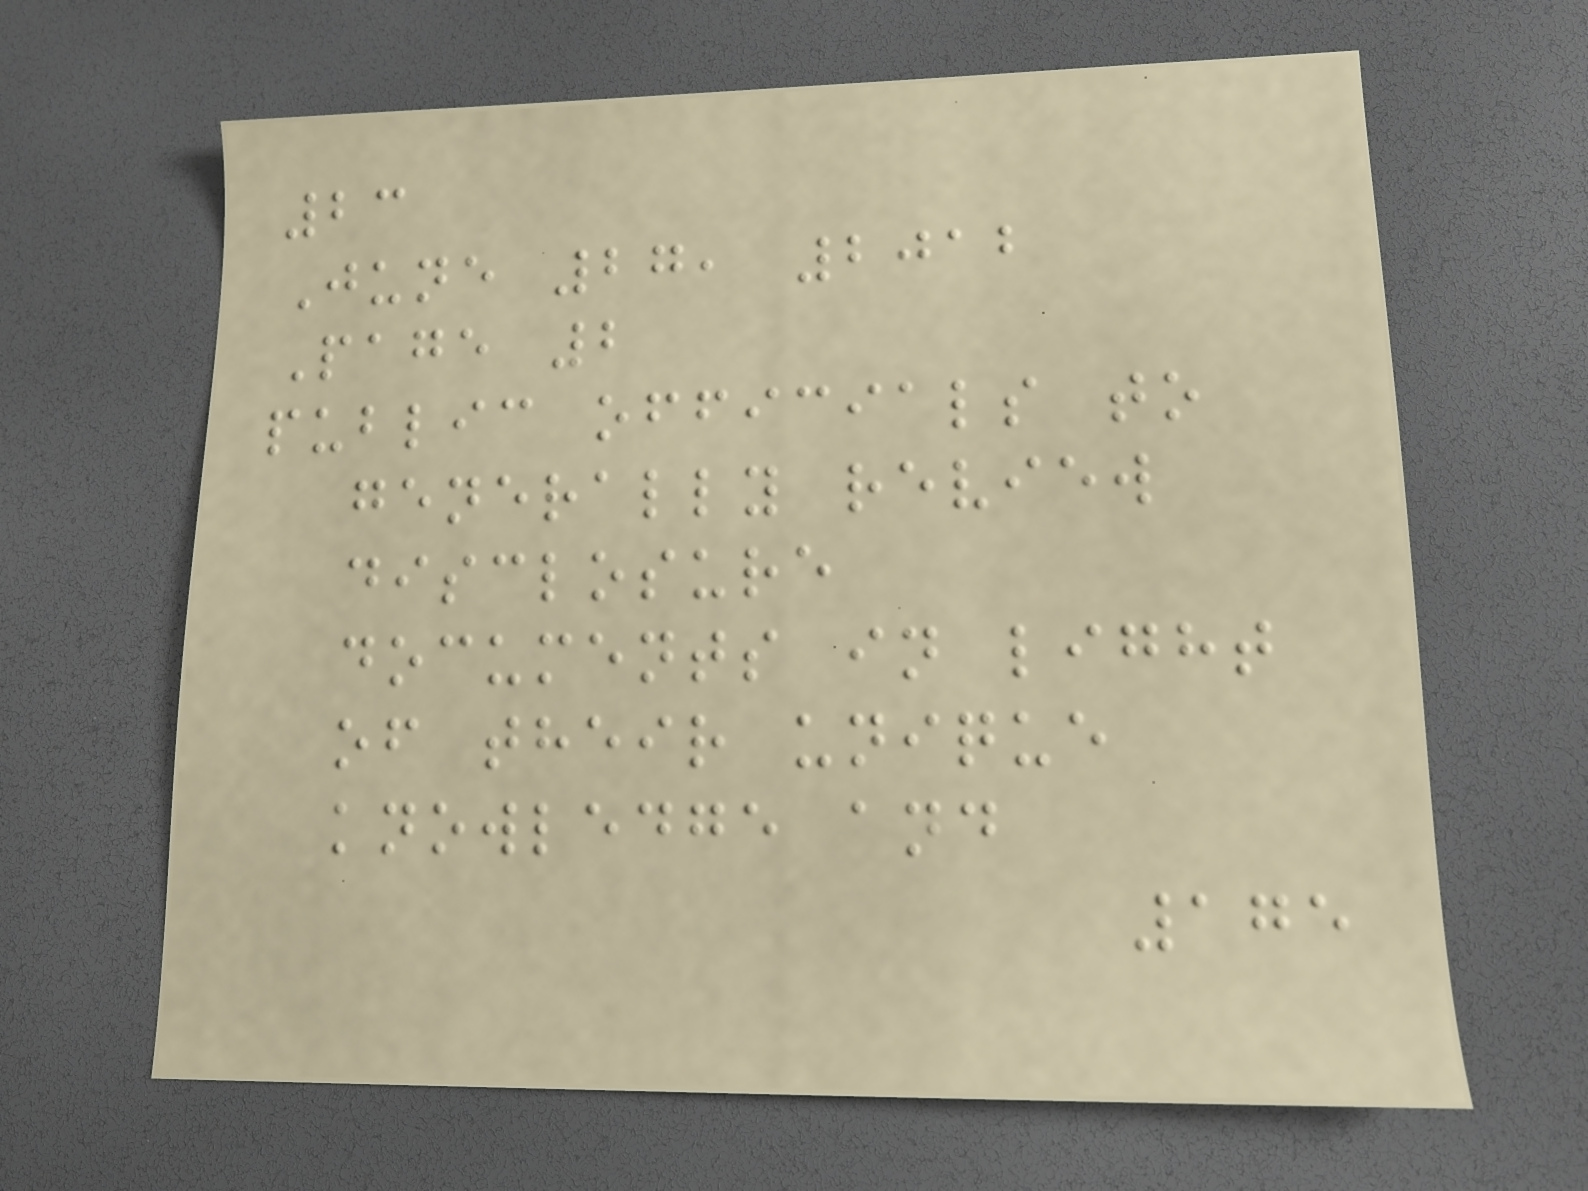23
June 27, 2012
Page 2
public officials to
generally review
disclosure
documents in light
of their unique
knowledge and
175
